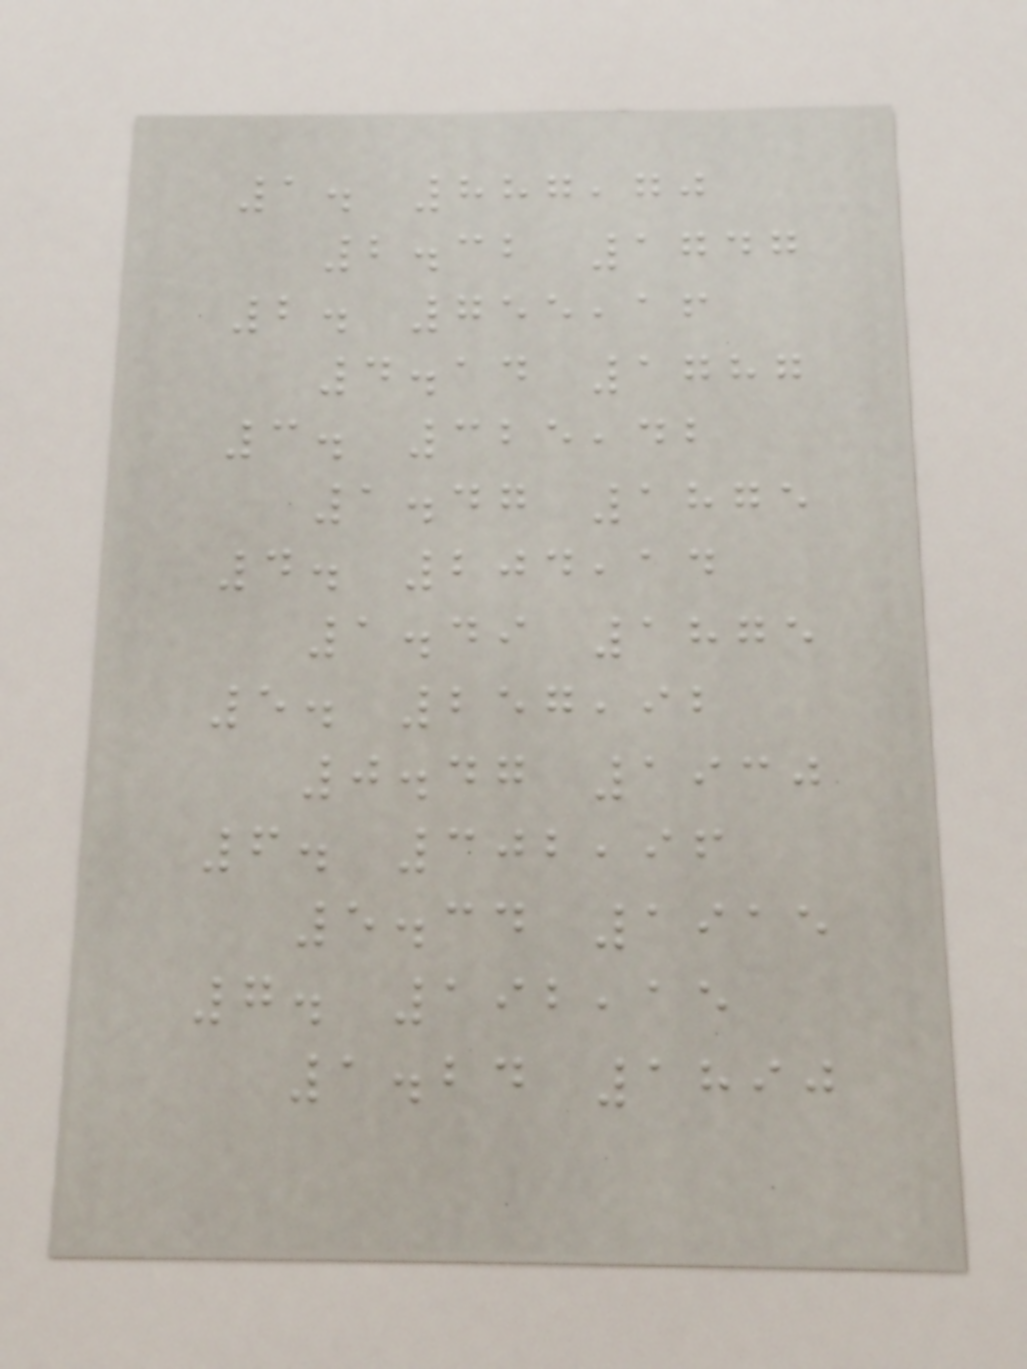1. 887,70
2.32 1747
2. 755,16
4.14 1787
3. 325,42
1.47 1875
4. 204,14
1.49 1875
5. 257,92
0.47 1930
6. 302,96
5.34 1915
7. 192,15
1.24 1890
